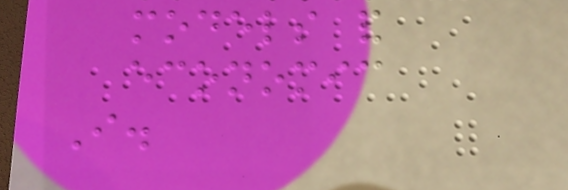models and
economic
I.
